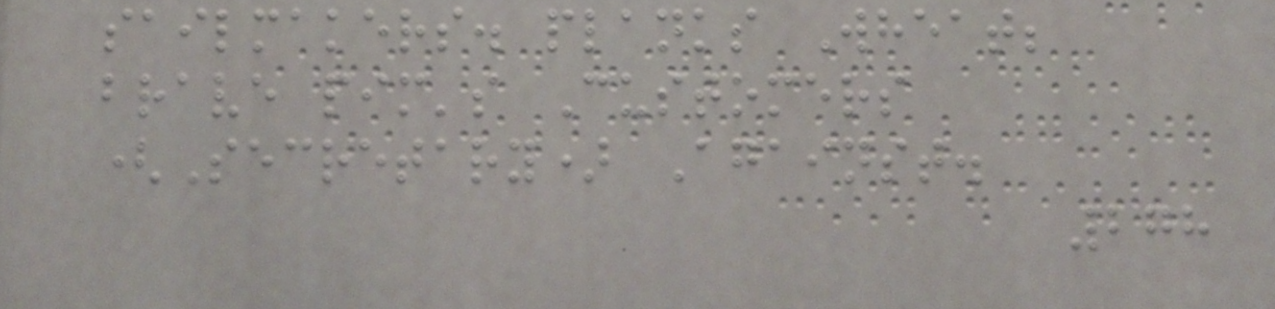sailmakers. planks Wheat;
brave pim's Customers
(Secretary) Against.
278
